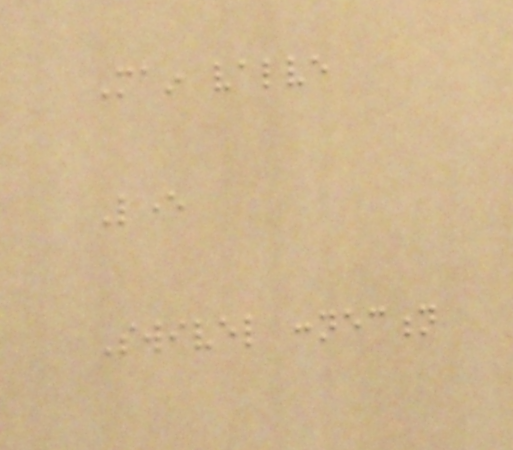Main valve
Lever
Swivel connection
